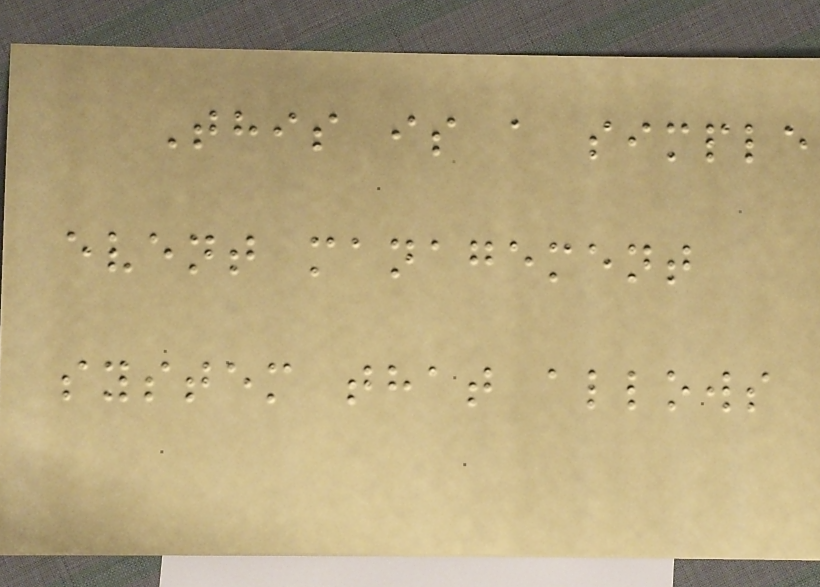This is a simple
event management
system that allows
